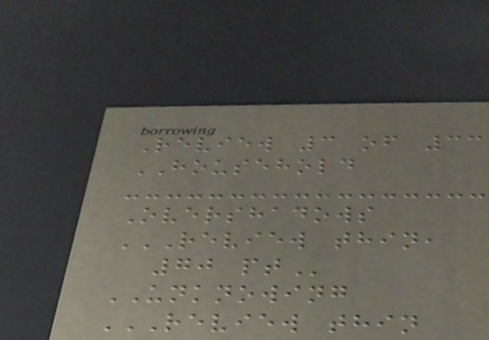Review 3 of 33
HOUSEHOLD
Overshadows
REVIEW THIN,
70 PT
UNKNOWING
REVIEW THIN
